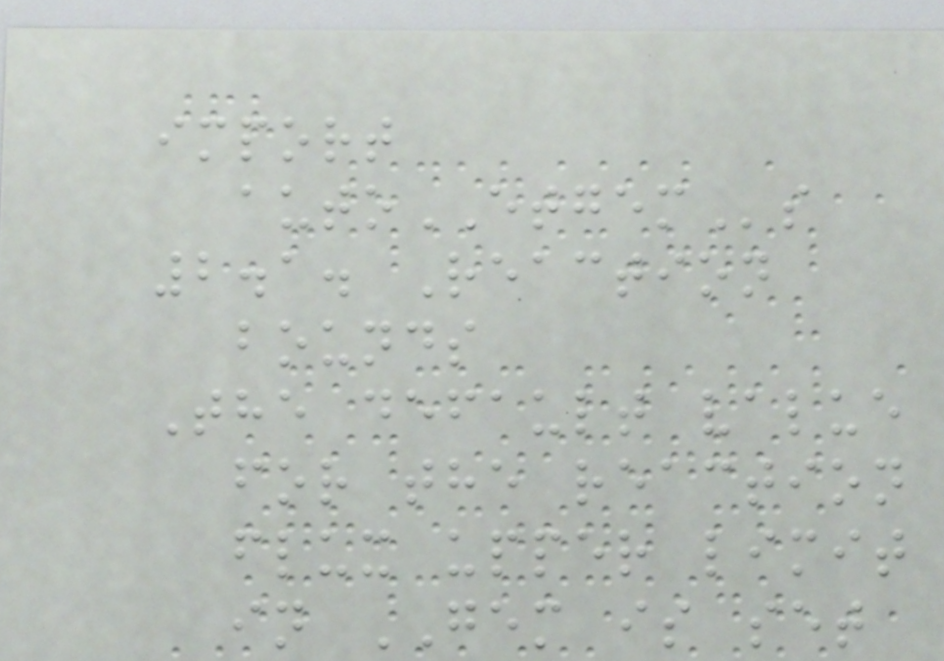import
autoETGEMs
2.1. Reaction
bounds
The default value
for the reaction
flux upper limit
in GEM is set
